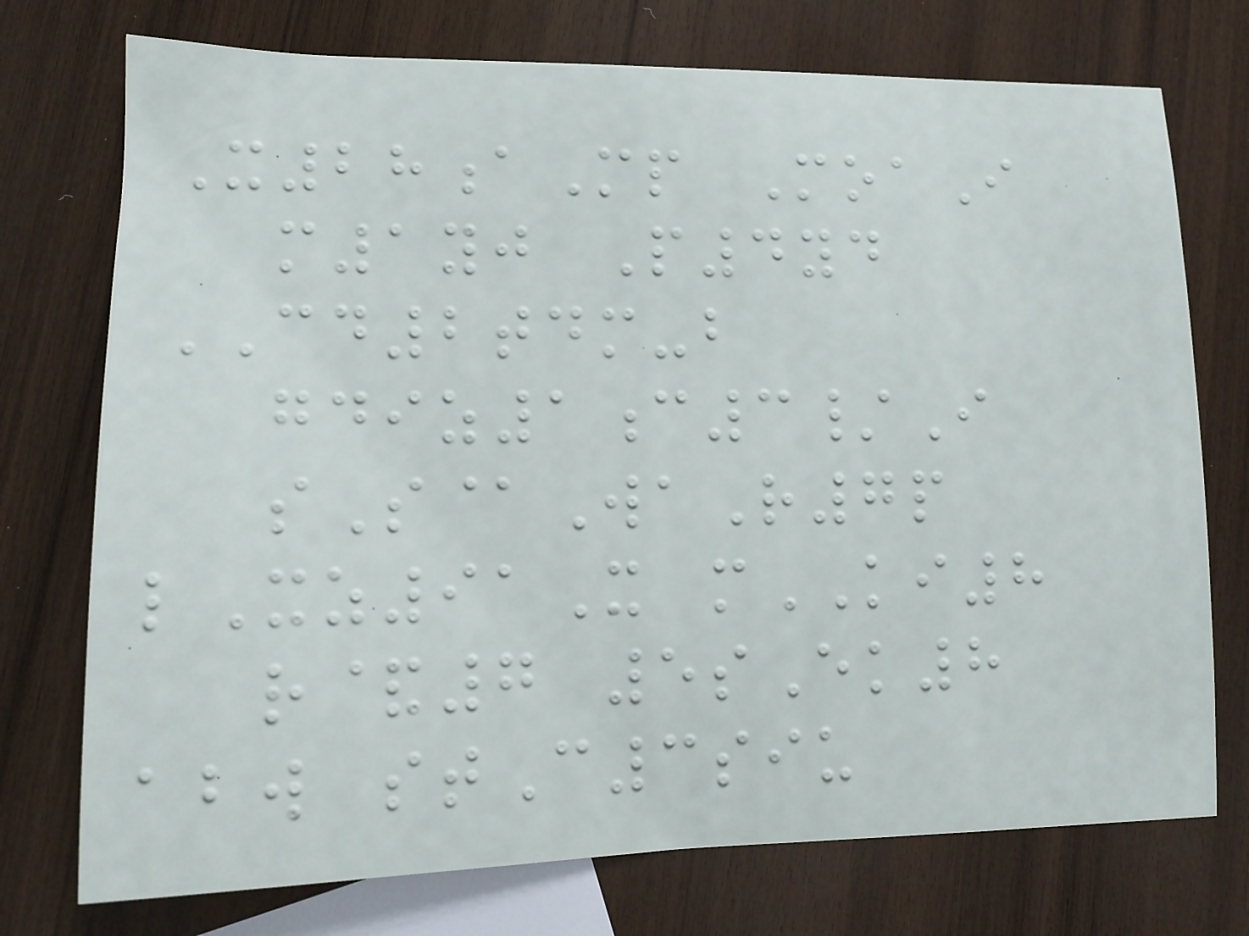X28aMp MoaI
m1yj P4yd
CD2tdm-b
gdiz1c3/I
sS@WaR7p
lXz91X mKI8
r&7 5sEk8
abw stC3siu
